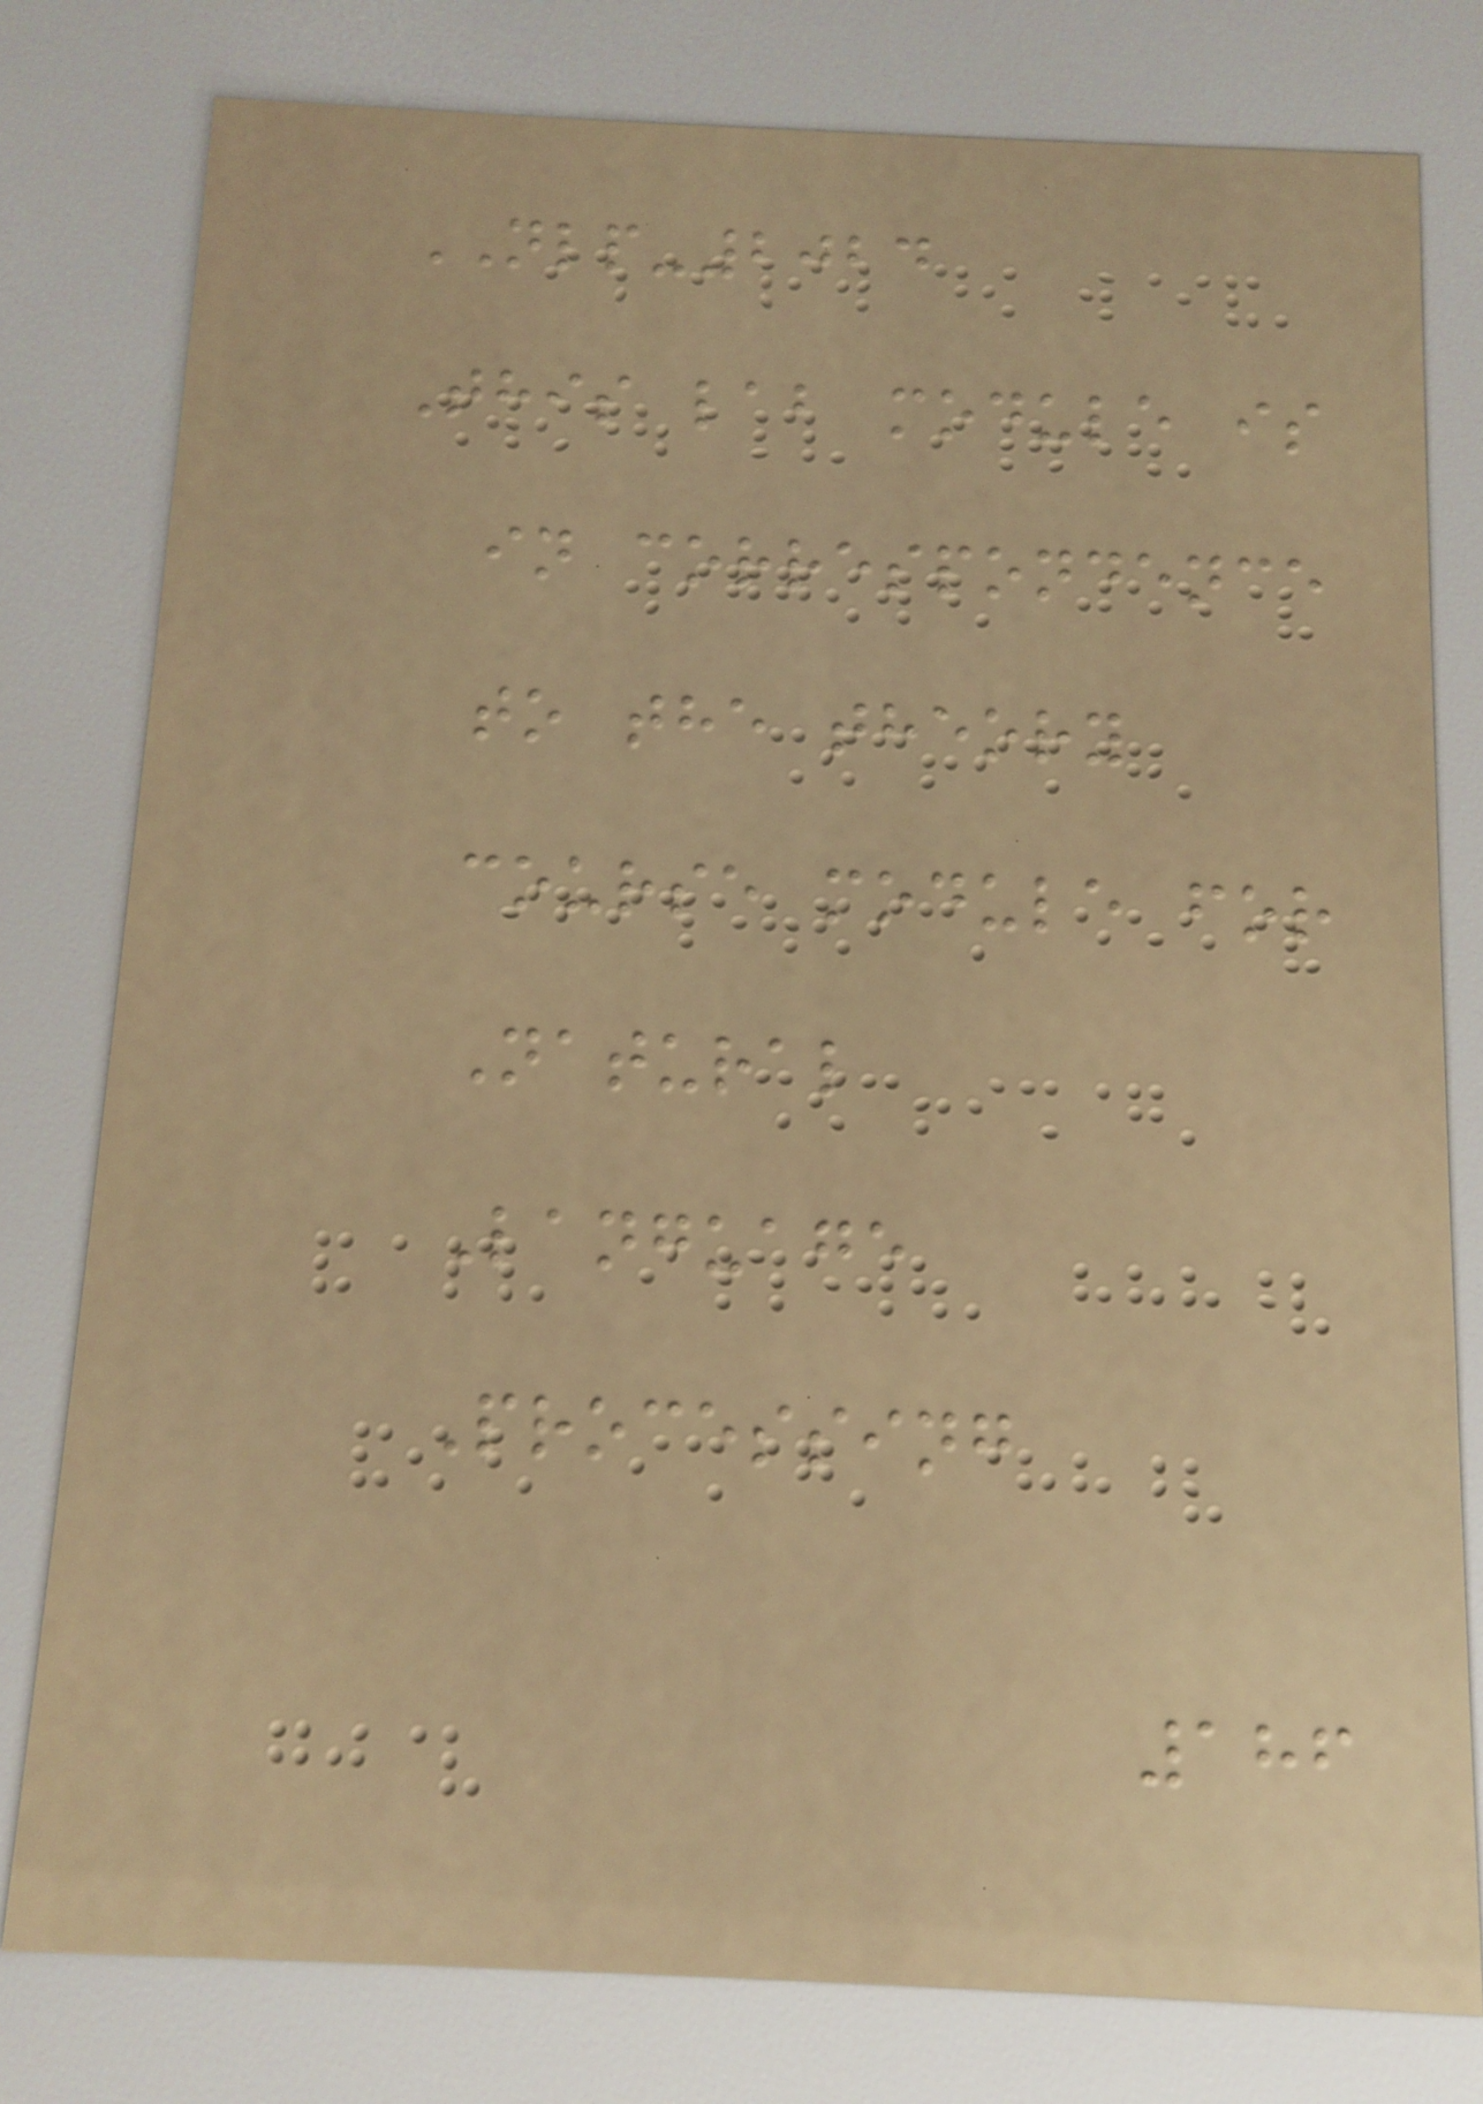NLP-2024
This lab module is
in correspondence
to the theory
course module for
Natural
Language
Processing
186
